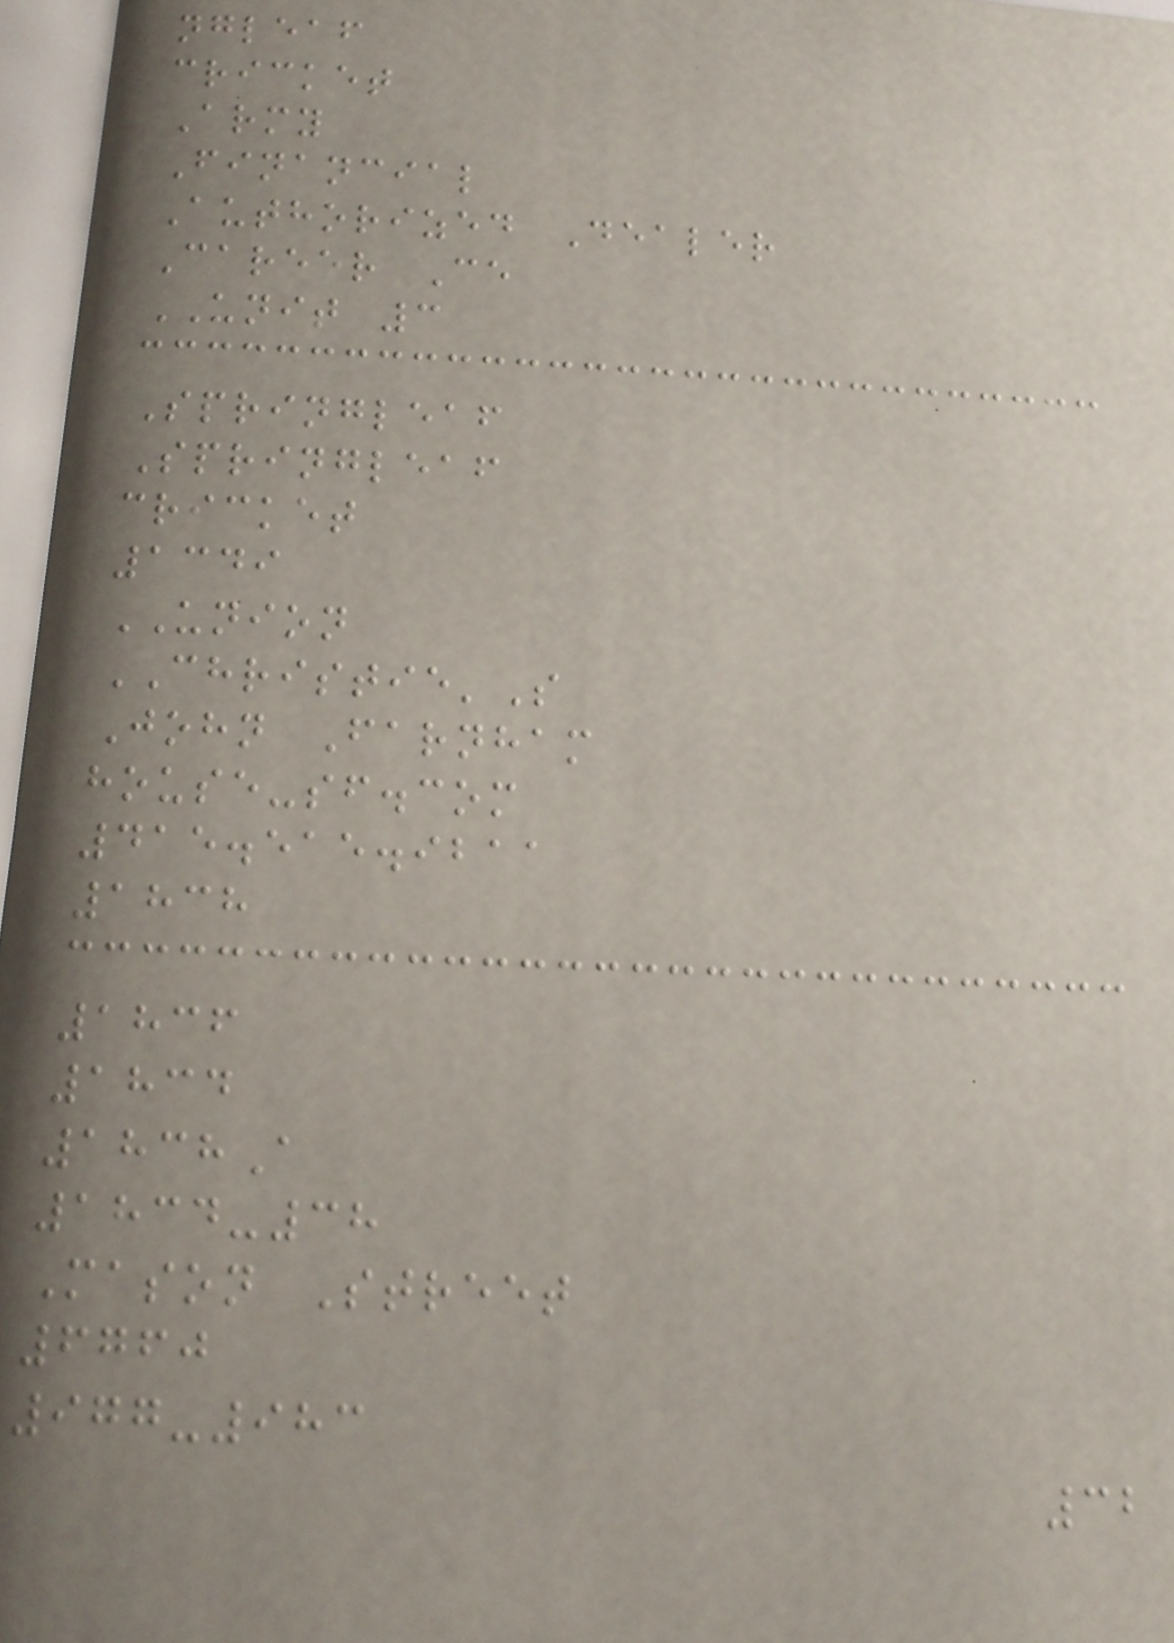ngleaf
cricket
Army
Financial
Authorized Dealer
Career Ce
UNIT 3
Springleaf
Springleaf
cricket
1349
UNION
CHRISTIE'S
John Farnham
house-sf.com
415.515.9211
1838
1836
1834
1838A
1834-38
Mason Street
6760
977-983
32
